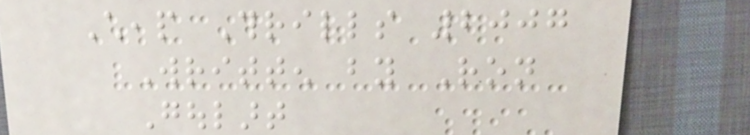Cheap Thrills 2007
Written by Ron
Goulart
